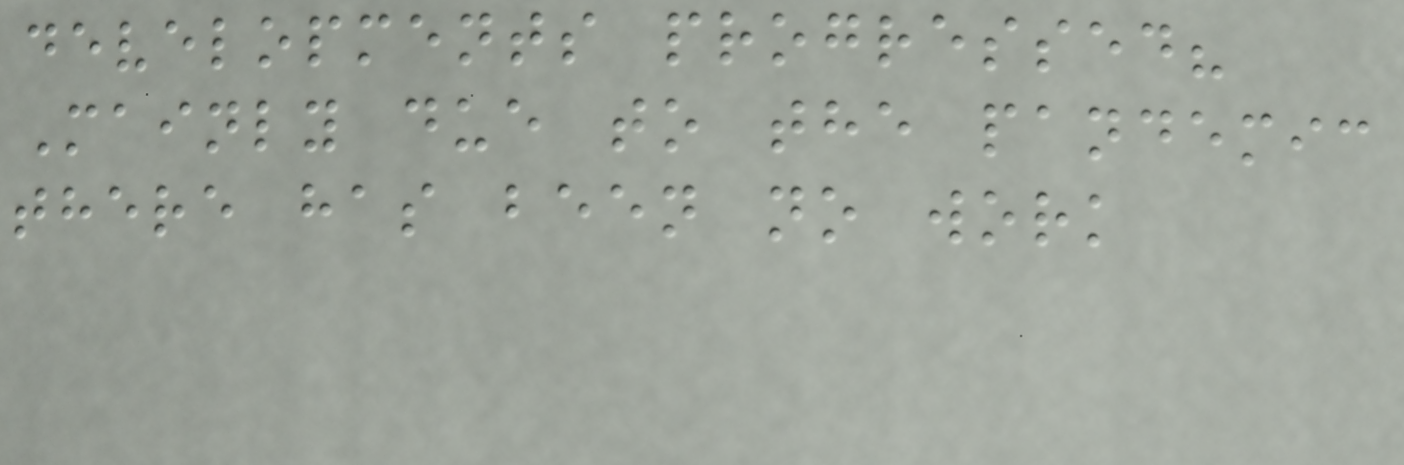developments progressed?
Mainly due to the pandemic
there has been no work
